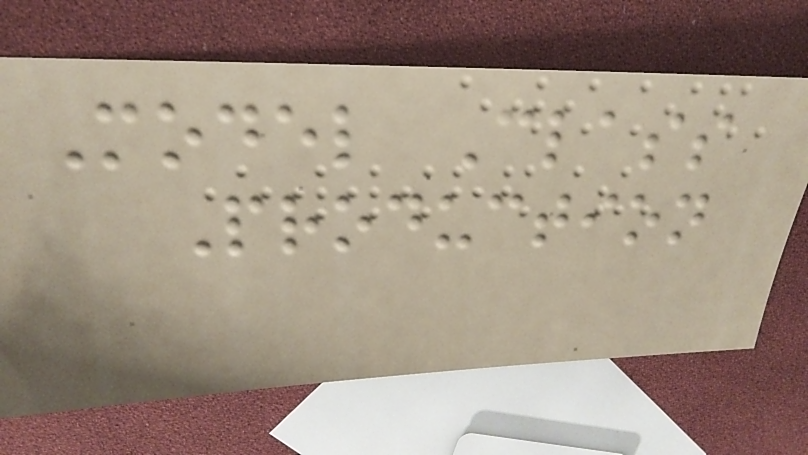Model Class
Production
